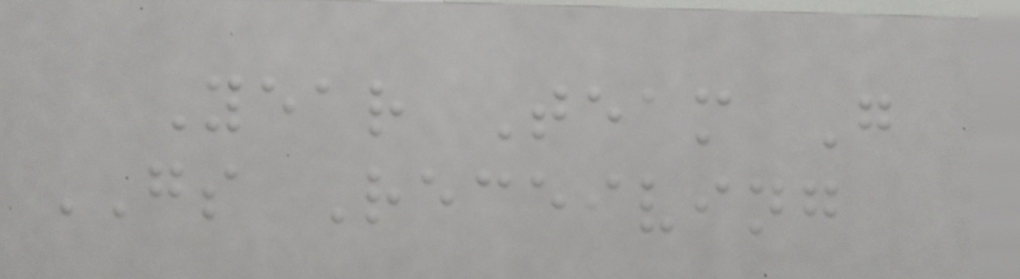Year Team G
GS Receiving
